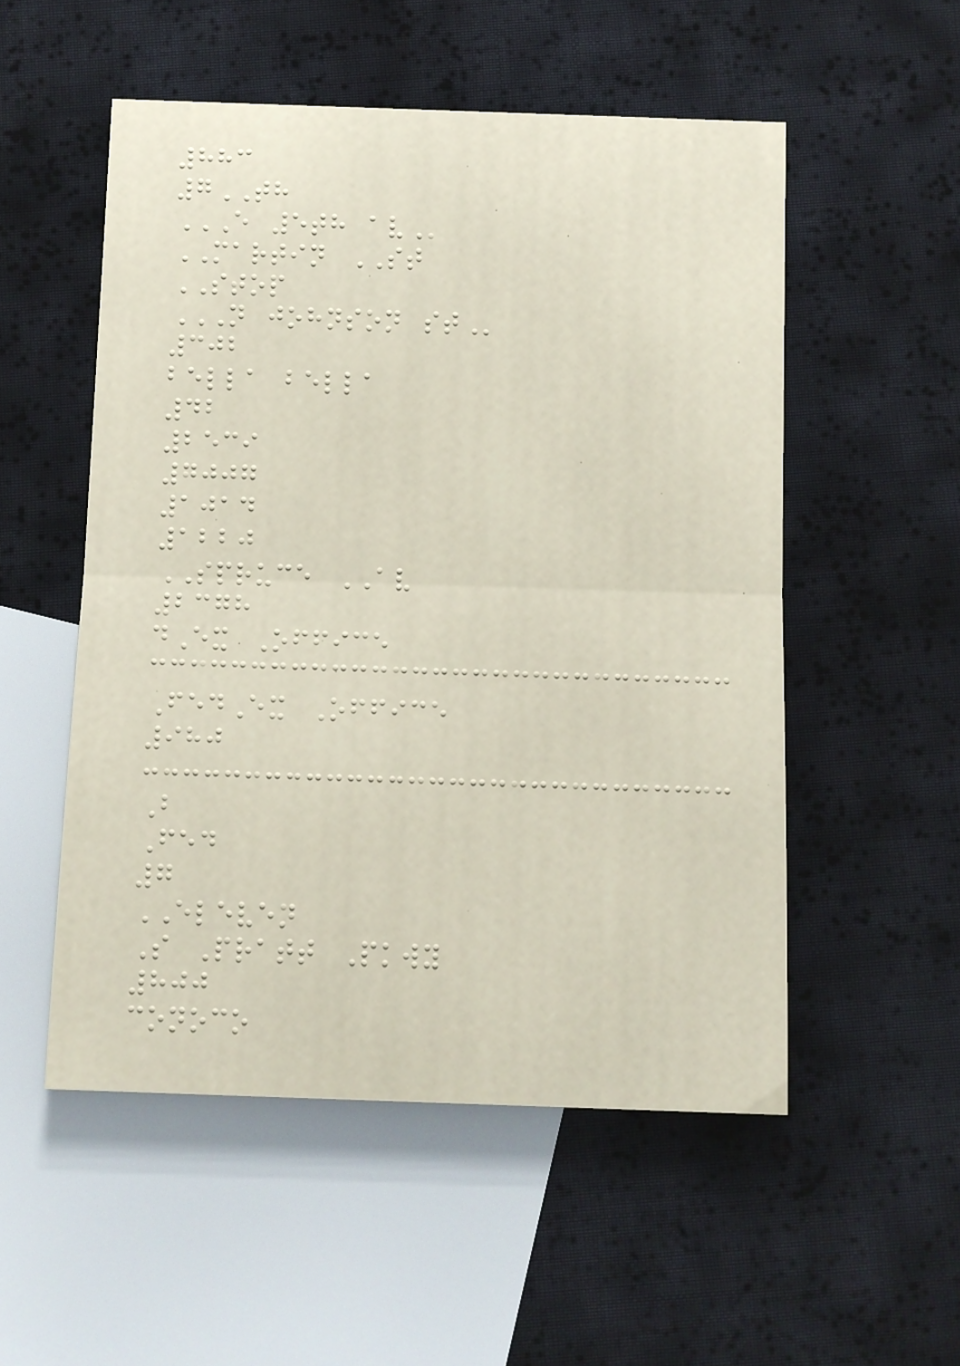883
7TH
E 5TH AV
MARTIN ST
STOP
N JOHNSON ST
302
bella bella
42
2539
7007
1014
1220
SPRUCE AV
2378
dEx Office
FedEx Office
980
B
Fed
7
ELEVEN
S Pratt Pkwy
800
conoco
